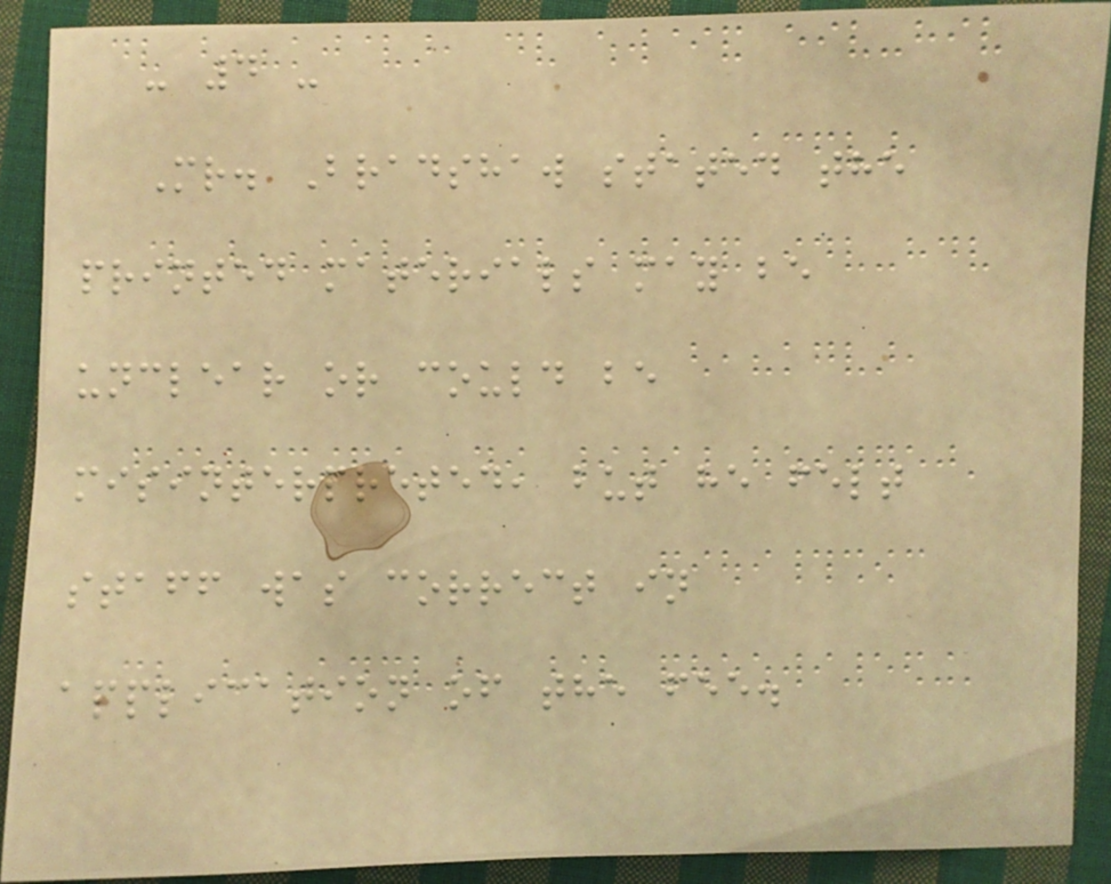- 4 -
Mr. Bradshaw stated the
printed materials may be
unclear or could be
misinterpreted, but he felt
staff was correct in
application of the fee.
